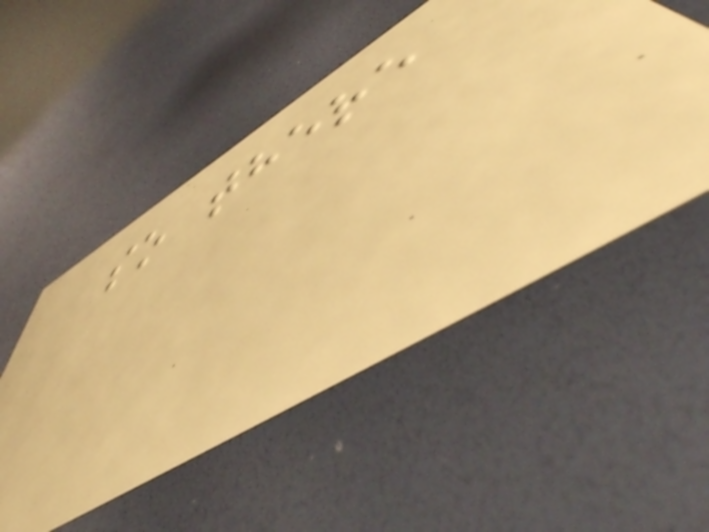so there
